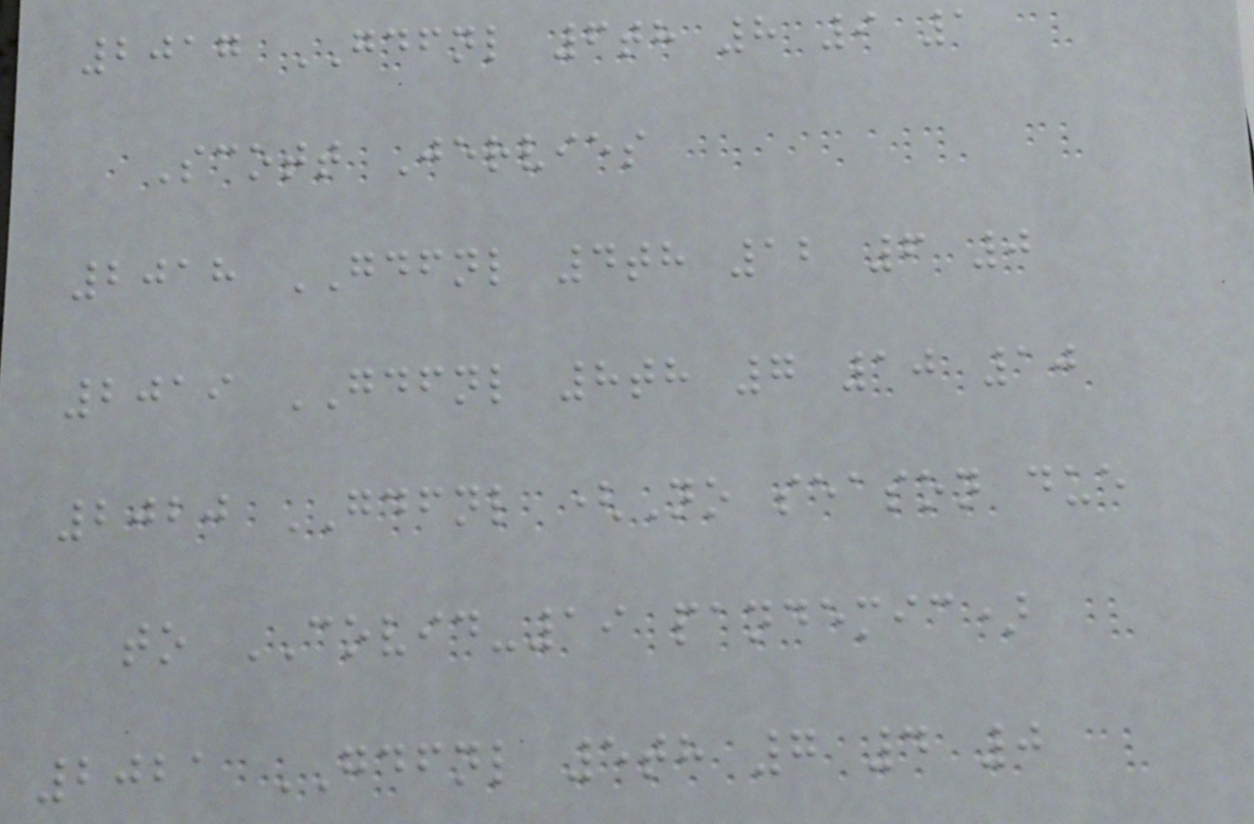2017 GDFNL 6th 8 9 1
Scott Jervies
2018 GDFNL 4th 12 6 0
2019 GDFNL 8th 7 10 10
2020 GDFNL (No season due
to COVID-19 pandemic)
2021 GDFNL 5th 7 4 0
